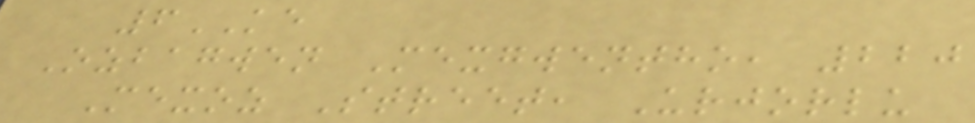6KE
Ozbagwen Mexgwentho, 220
Mexoz Street, Urjorlu
